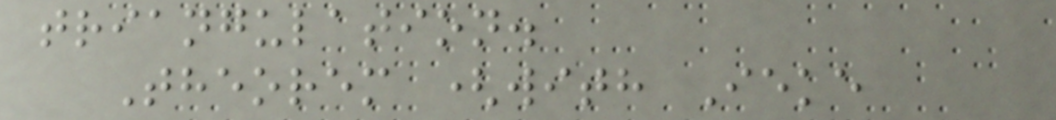triangulation.
Theorem (with Ieke
